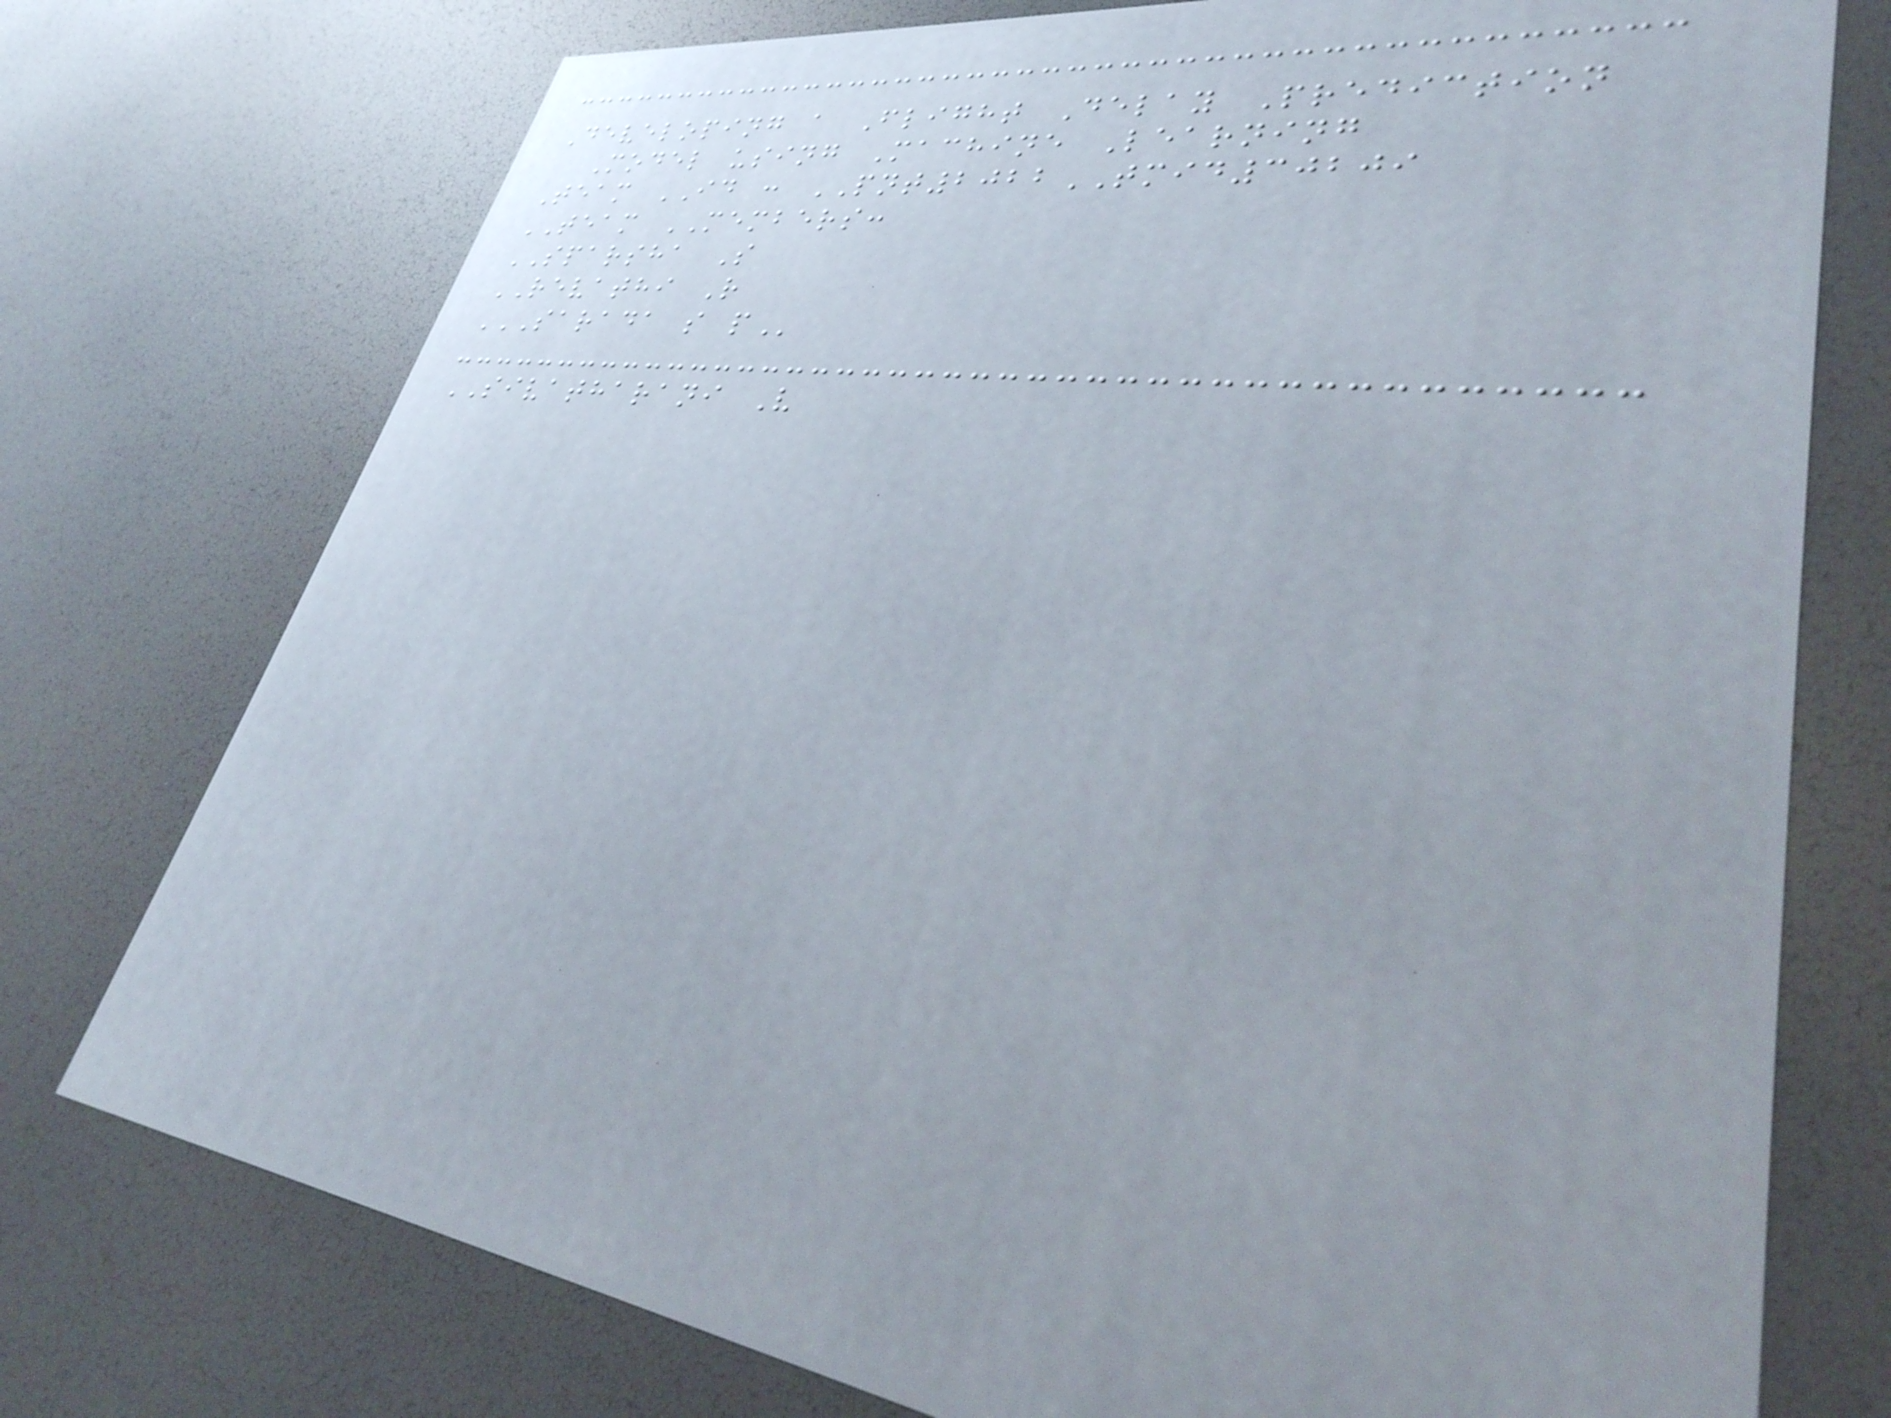Developing a Flight Delay Prediction
Model using Machine Learning
Team ID : PNT2022TMID30209
TEAM MEMBERS:
SPARSHA S
REVATHI R
SARADA S P
SIVATHARANI V
